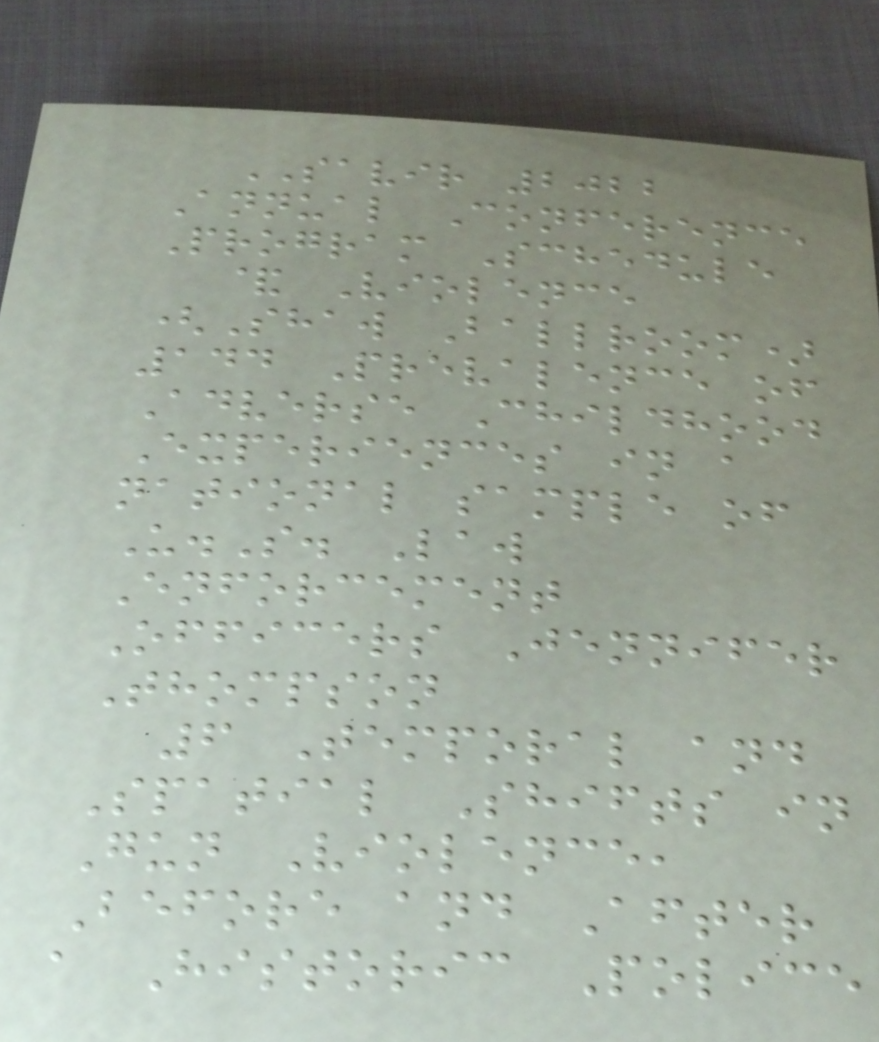SAVIR 2022
Annual Conference
Program Schedule
& Violence
(Shaw Ballroom)
144 Prevalence of
Adverse Childhood
Experiences in a
national sample of
U.S. Law
Enforcement
Officers Jennifer
Thompson
6 Temporal and
Spatial Shifts in
Gun Violence,
Before and After
a Historic Police
